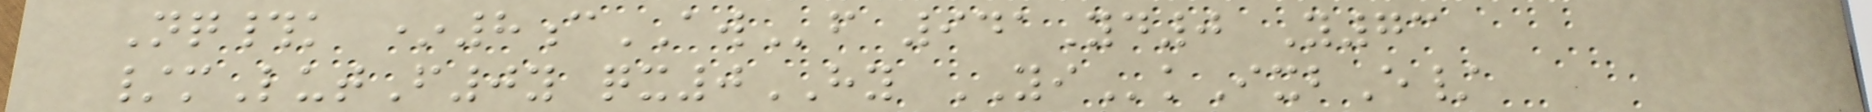Nq#k *8cAWf 941Yd0 Y73
/mLutF0y qx0HY YIkIxbE/
